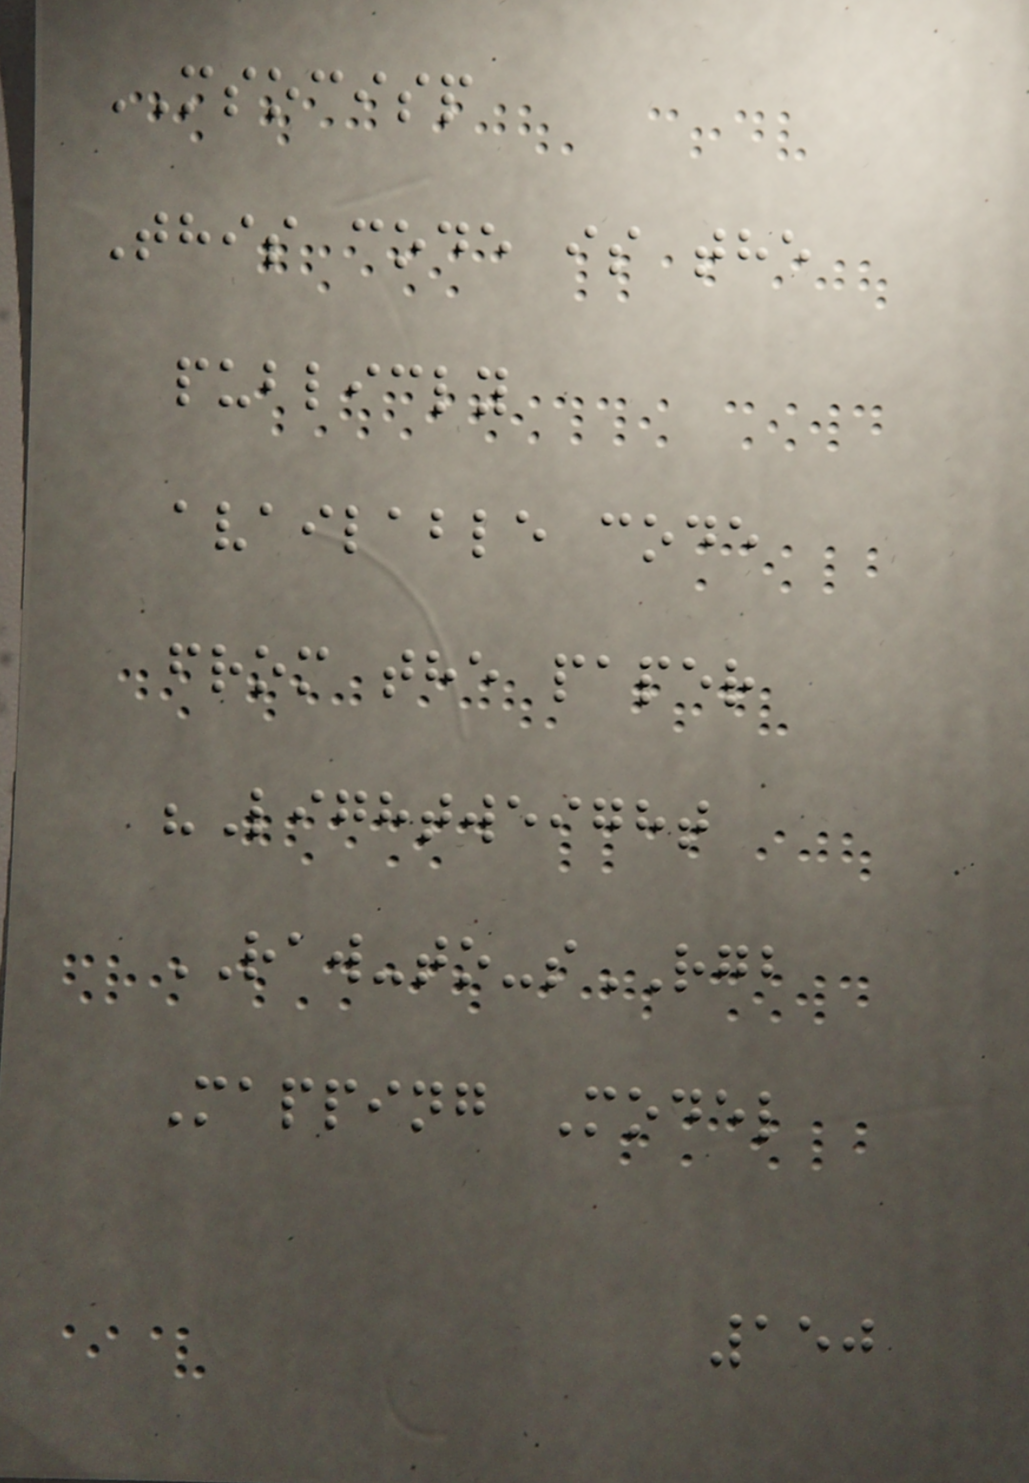MSOCISP
This code is the
publicly
available code
from the paper
"Lightweight
RAW-to-sRGB
Mapping Model
150
